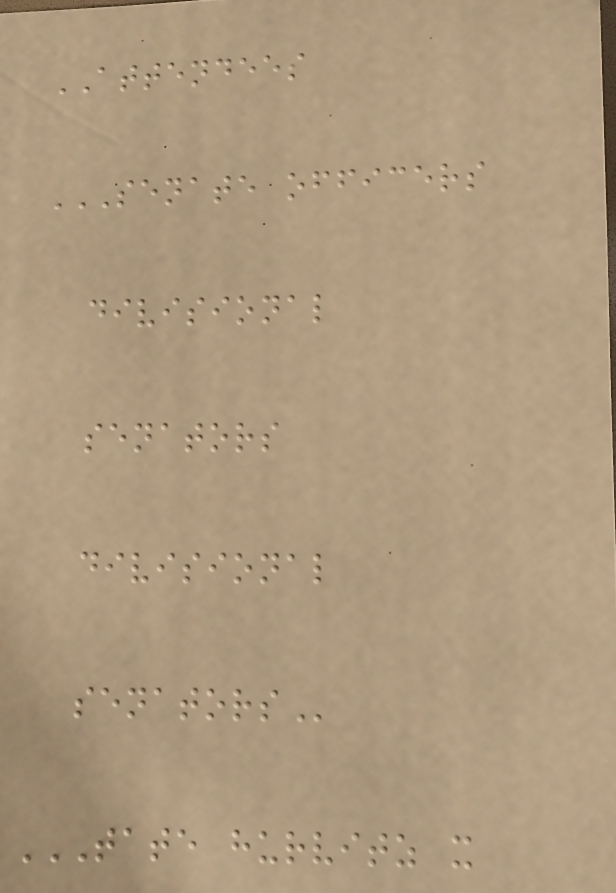ATTENDEES
SENATE OFFICERS
DIVISIONAL
SENATORS
DIVISIONAL
SENATORS
TATE HURVITZ X
